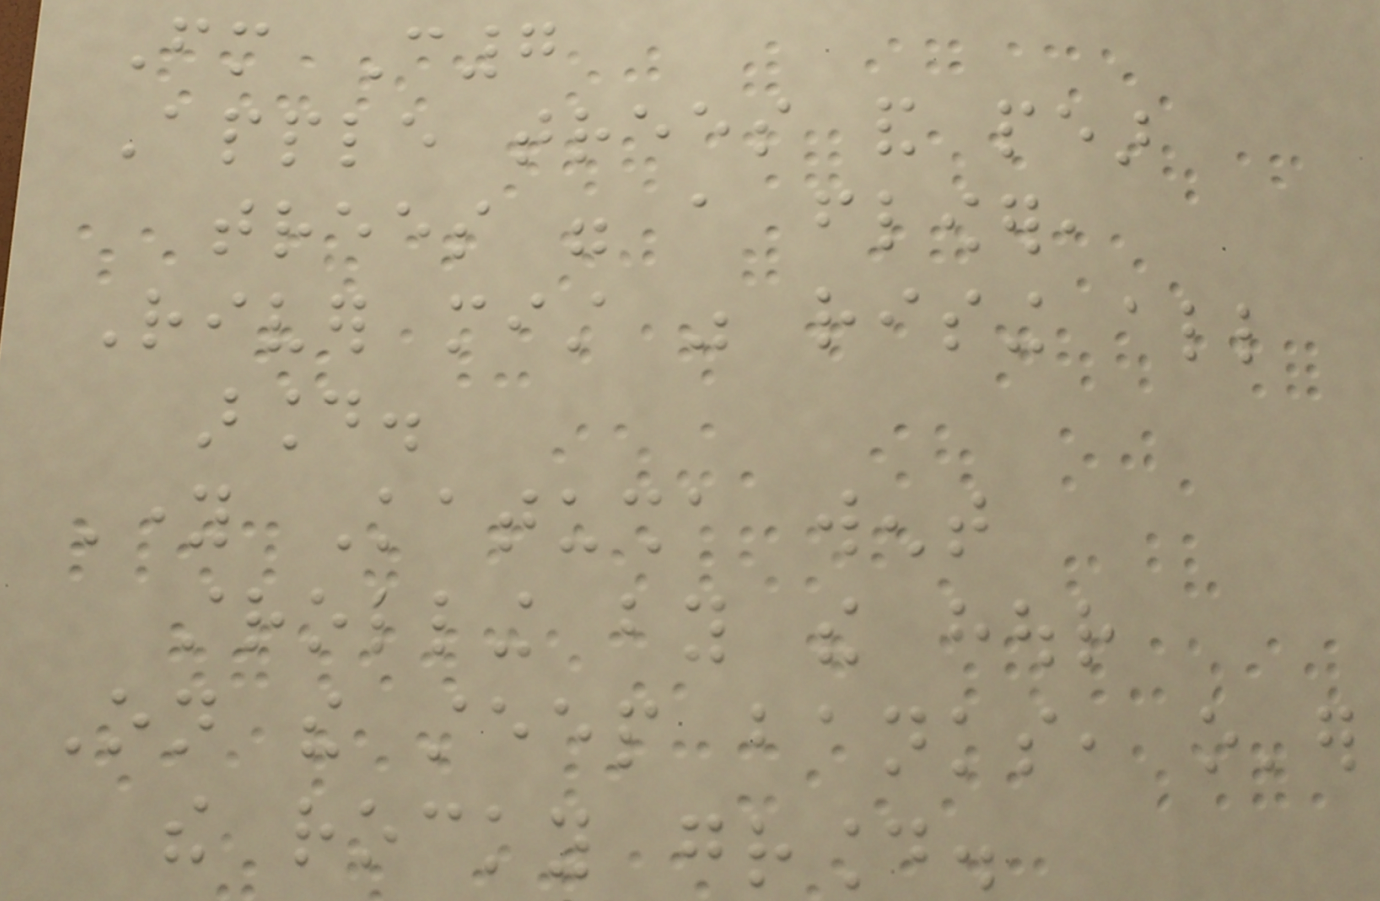Fm C7
Apple trees and pear
trees were a flower,
River mist was rising all
around.
Young Katusha went
strolling by the hour
On the steep banks, o'er
the rocky ground.
